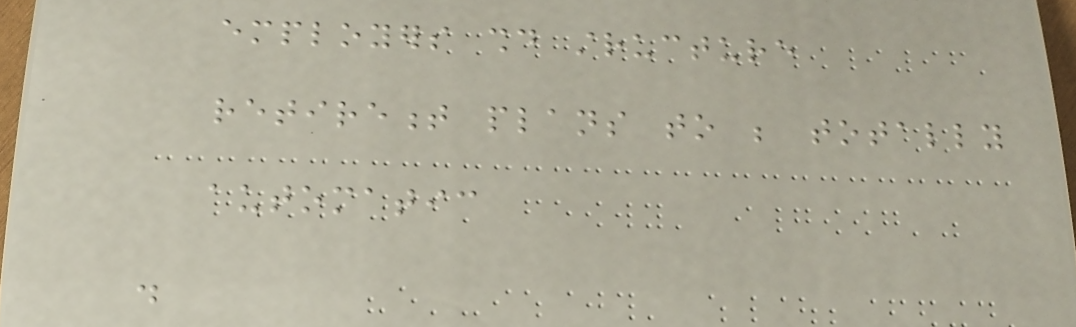employers should structure
retirement plans to be totally
automatic
.
